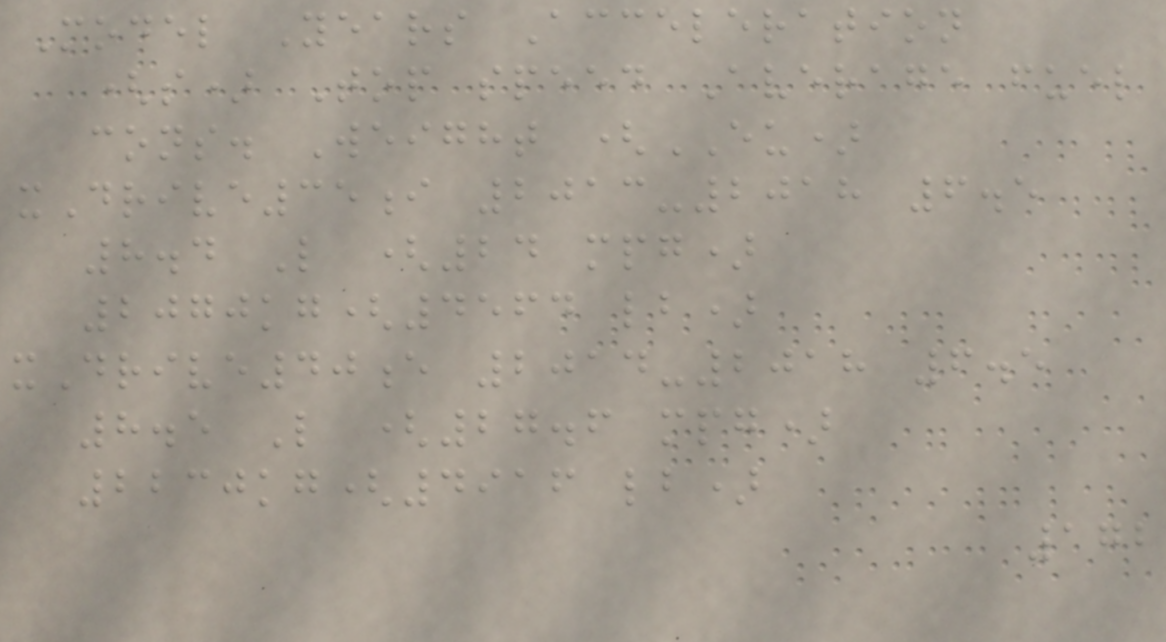Model Years Acceleration
(s) Top speed Average fuel
cons. Weight (EU)
xDrive35i 2013-2018 6.5
8.4 L (24 mpg)
2070kg(4564 lb)
xDrive40e 2014-2018 6.5
8.5 L (27.6 mpg)
2230kg(4916 lb)
172
